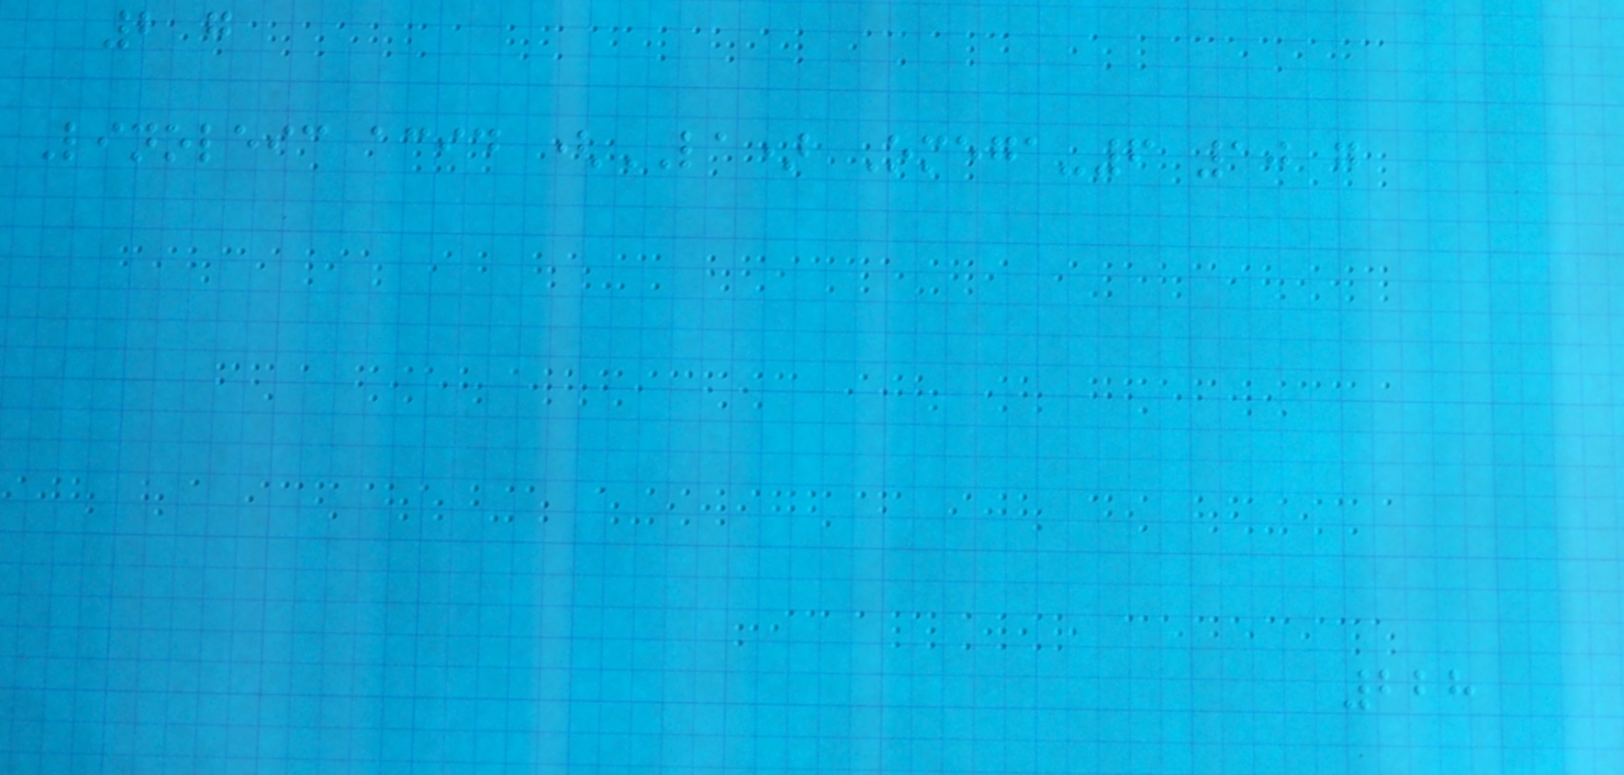2 g
Linoleic acid (LA) Omega-6 10 g
228
